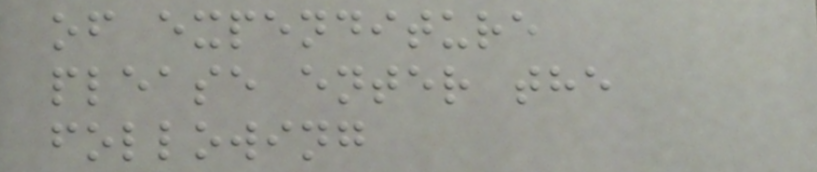of expenditure
please enter the
following
